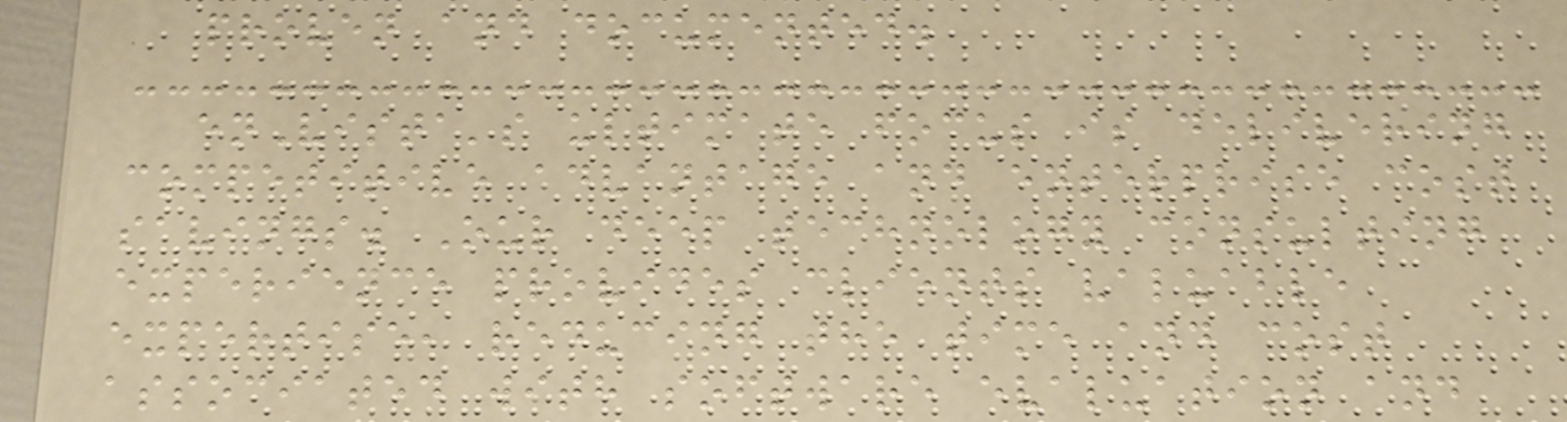proven and documented.
enVista's ultimate focus is delivering
competitive advantage and enterprise cost
savings. Our deep technology consulting
experience provides clients valuable
expertise, reducing the time and cost
associated with software evaluation and
